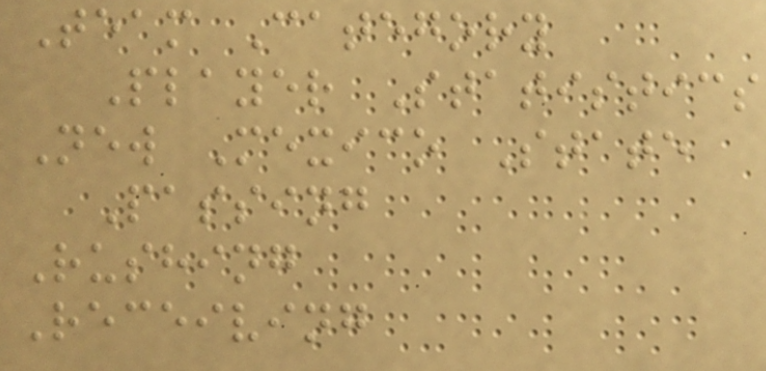Team Category
Player Statistics
New Mexico State
Passing
Rushing
Receiving
